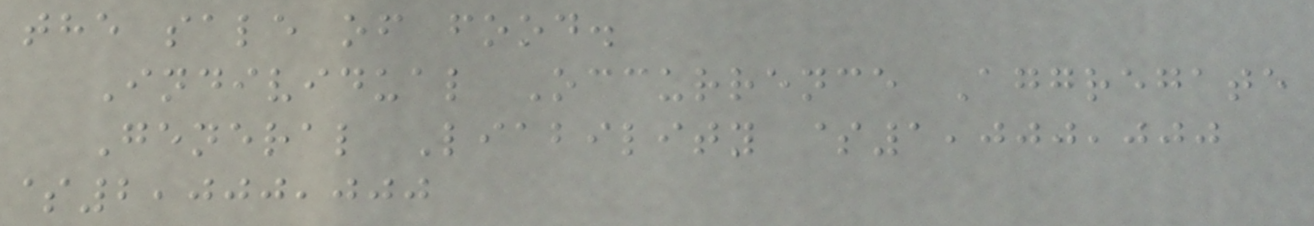the sale of food.
Individual Occurrence Aggregate
General Liability $1,000,000
$2,000,000
